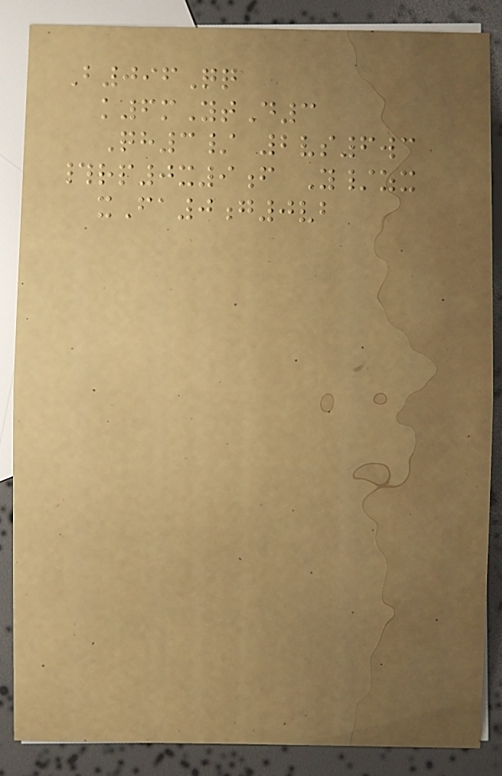B096Qq
k6mYtD3
Qh3/ 2vs6wc
#rp0x9f Y/zx
xFa0g0vb
